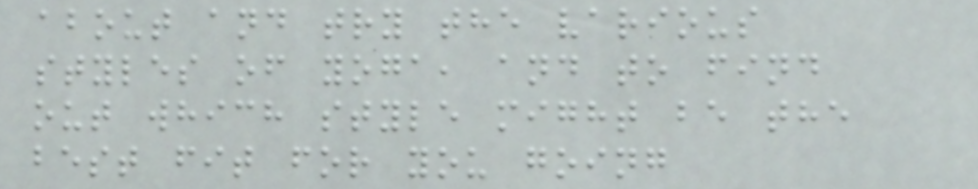about and try the various
styles of yoga, and to find
out which style might be the
best fit for you going
